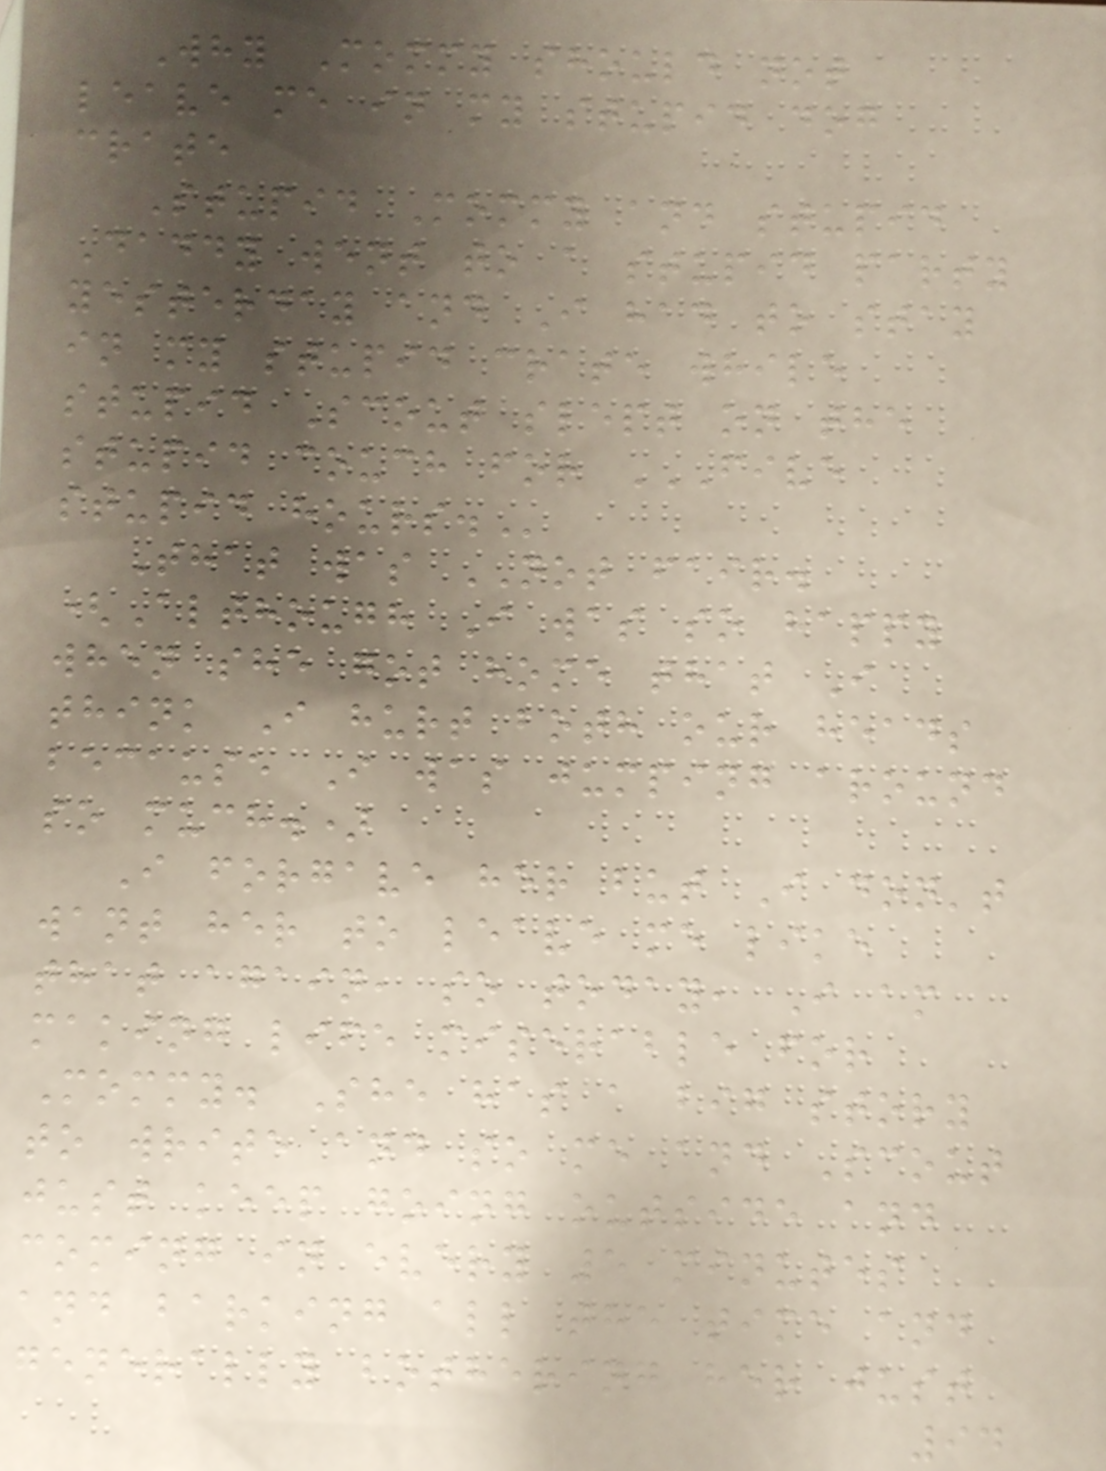Why Mommy should not
leave me in my stupid dog
crate
Stupid Mommy and stupid
Daddy went to a stupid party
yesterday and I had to stay
in my stupid crate while
stupid Scout slept on the
stupid couch for FIVE
STUPID HOURS.
That was NOT fair.
(Although I was so happy
when she got home that I
think I hurt both our heads
because I was jumping around
so much.)
I forgave her but I don't
want her to leave me like
that again, so today, I am
making life miserable for
Mommy. She has a big story
to write and so me and Scout
just keep going outside and
coming in every 5 minutes
and barking all the time and
generally bothering her just
94
